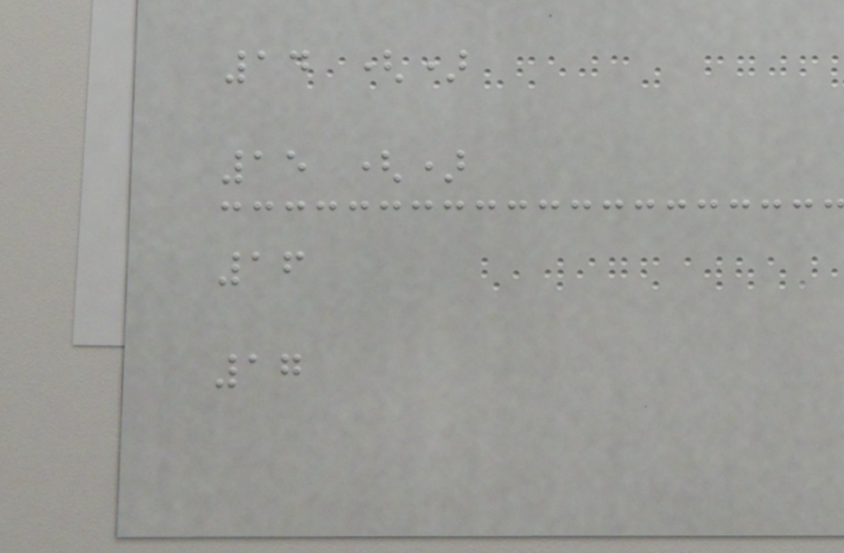14 ()
15 ()
16
17
